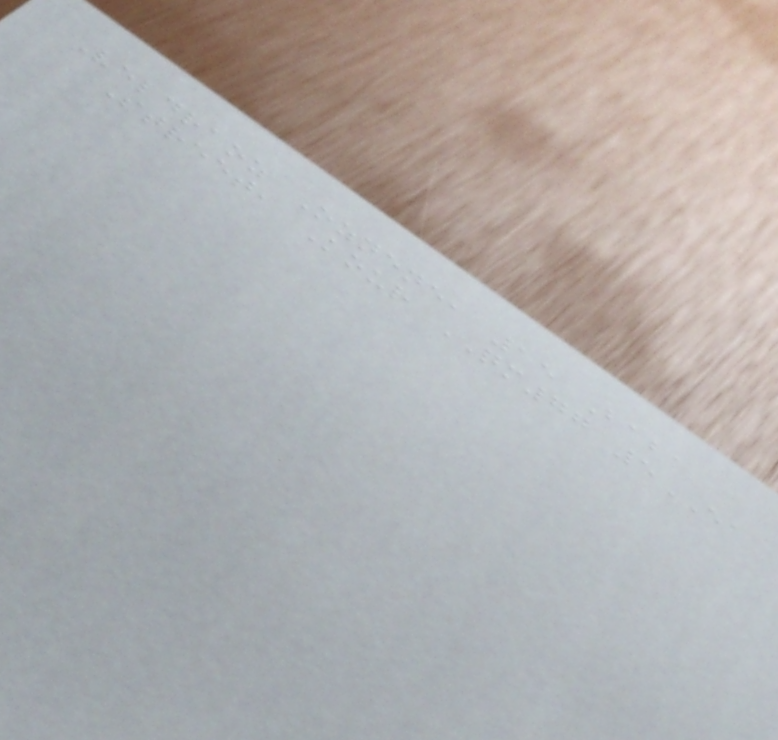Veldraoz Oznene, 15 Baba
Street, Kour QM77 5EA
